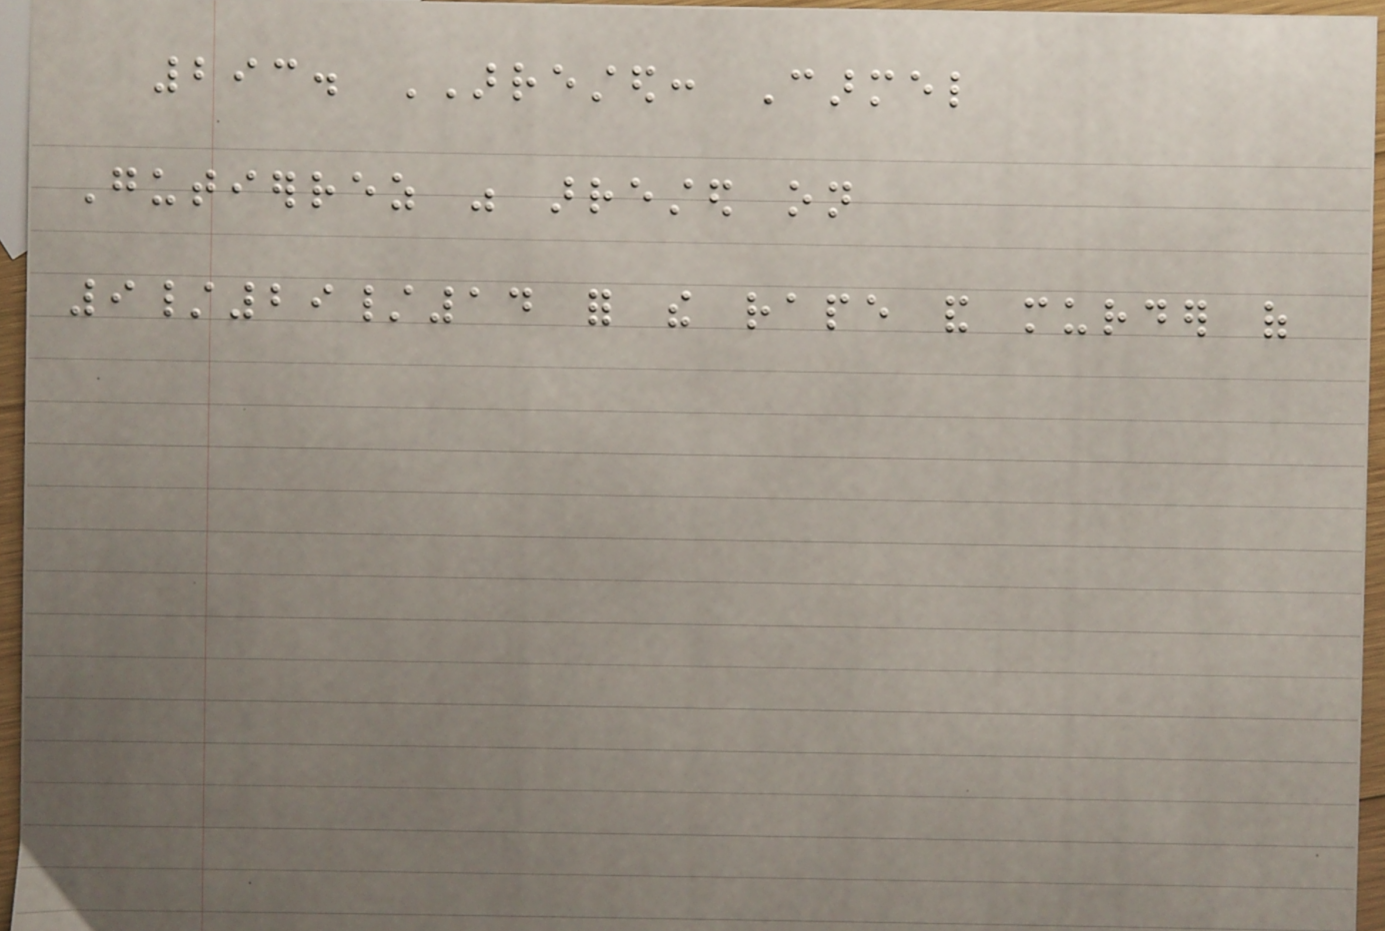293. ARRESTED: Carmel
Gutierrez was arrested on
9/29/14 for the rape and murder of
